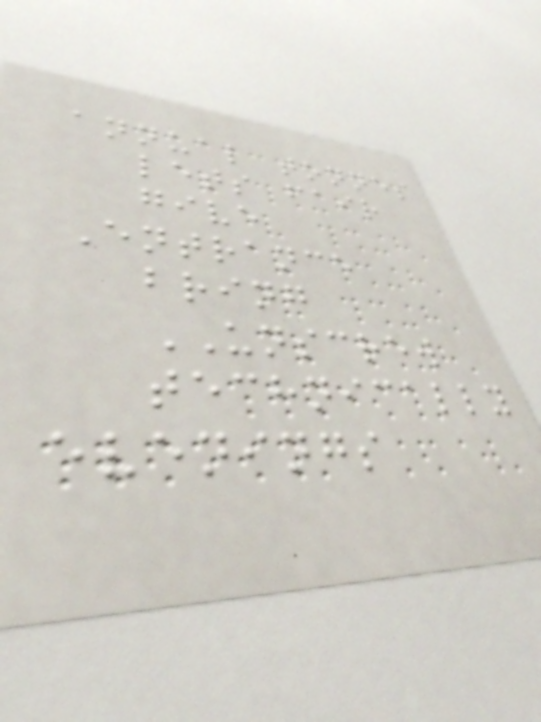annual tonnes
lets fair
give
Entrance
bring
UNSCREW
technically
evenings
